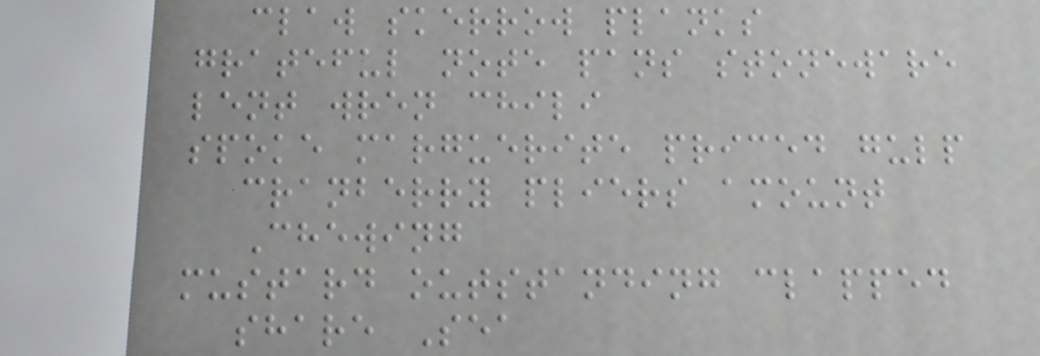claw skerrow planks
grateful note pans stoneware
lent wren chili
spoke marguerite priced gulp
cranberry pliers amount
Chewing
mustard outstanding clapped
share Sea
